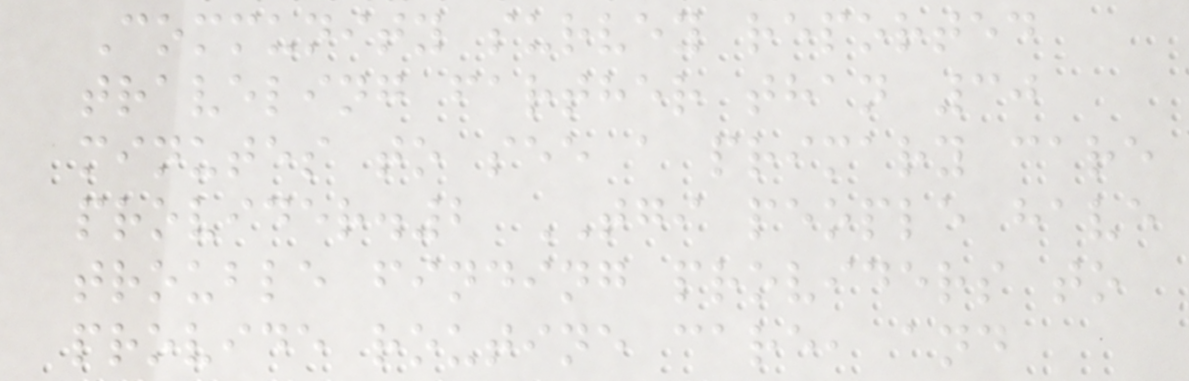Community survey reported
traveling farther than 30
minutes to see a primary care
provider.2 TGI people have
trouble finding providers to
provide routine care, and
